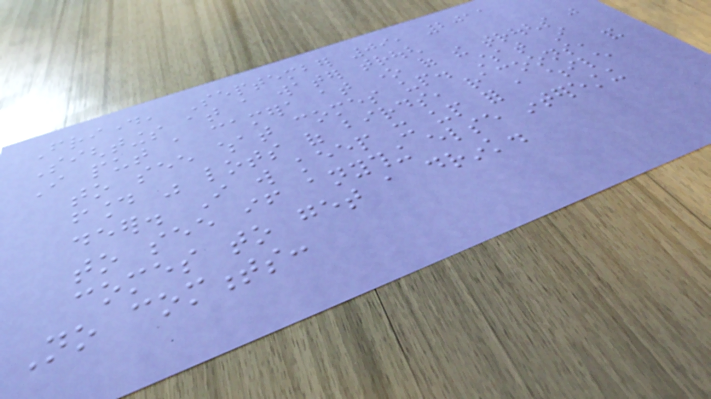Friday, September 09, 2011
Sightings at a water trough
I put a camera at one of the troughs just
to see what comes up. What I
found was lots of birds, racoons, and
deer. I will keep it up for a while
to see if anything else interesting
comes to get a drink.
No comments:
